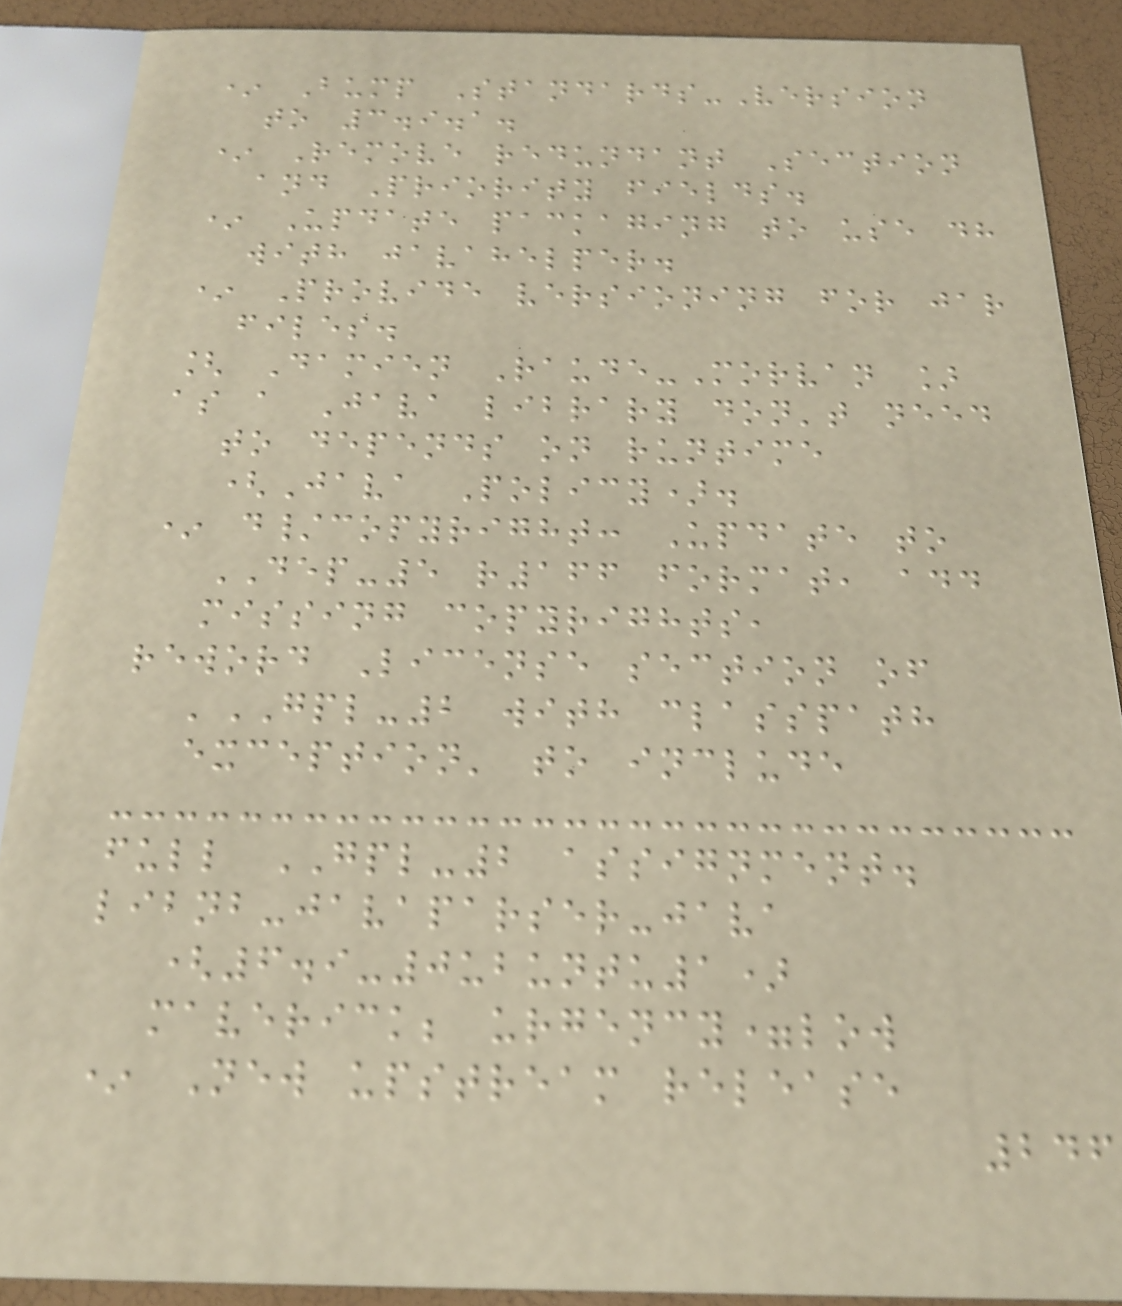* Bump Standards-Version
to 3.9.1.
* Remove redundant Section
and Priority fields.
* Update packaging to use dh
with javahelper.
* Provide versioning for jar
files.
[ Damien Raude-Morvan ]
as a Java library don't need
to depends on runtime
(Java Policy).
* d/copyright: Update to
DEP-5 r166 format, add
missing copyrights,
reword License section of
'GPL-2 with classpath
exception' to include
full GPL-2 assignment.
libnb-javaparser-java
(6.9-0ubuntu1)
maverick; urgency=low
* New upstream release
246
